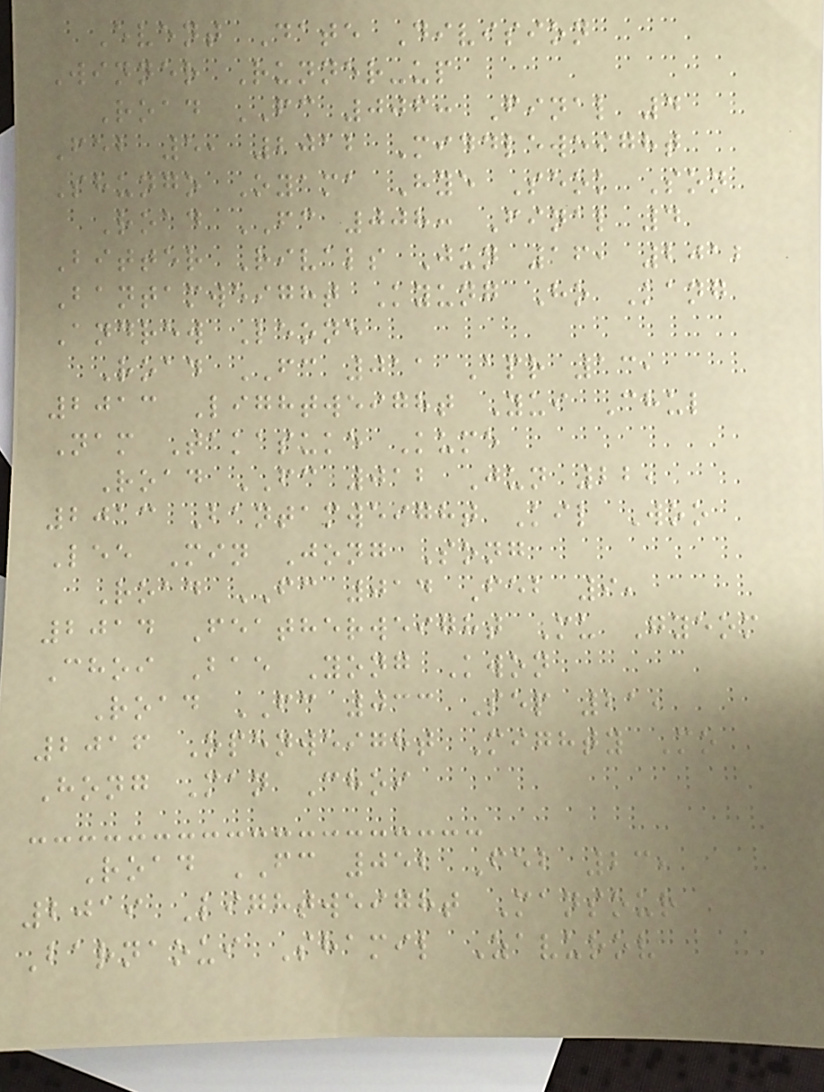Event Date Division
Winner Runner-up
Road FC 006: Final 4
Feb 5, 2012 Middleweight
Shungo Oyama Hye Seok Son
Road FC 008: Final 4
Bitter Rivals Jun 16, 2012
Bantamweight Kyung Ho Kang
Andrew Leone
Road FC 011 Apr 13,
2013 Lightweight Yui Chul
Nam Takasuke Kume
Road FC 012 Jun 22,
2013 Bantamweight Kil Woo
Lee Min Jong Song
Road FC 014 Feb 9,
2014 Featherweight Mu Gyeom
Choi Bae Yong Kwon
Road FC 033 Sep 21,
2016 Openweight Mighty Mo
Hong Man Choi
Road FC 052 Feb 23,
2019 Lightweight Mansour
Barnaoui Shamil Zavurov
